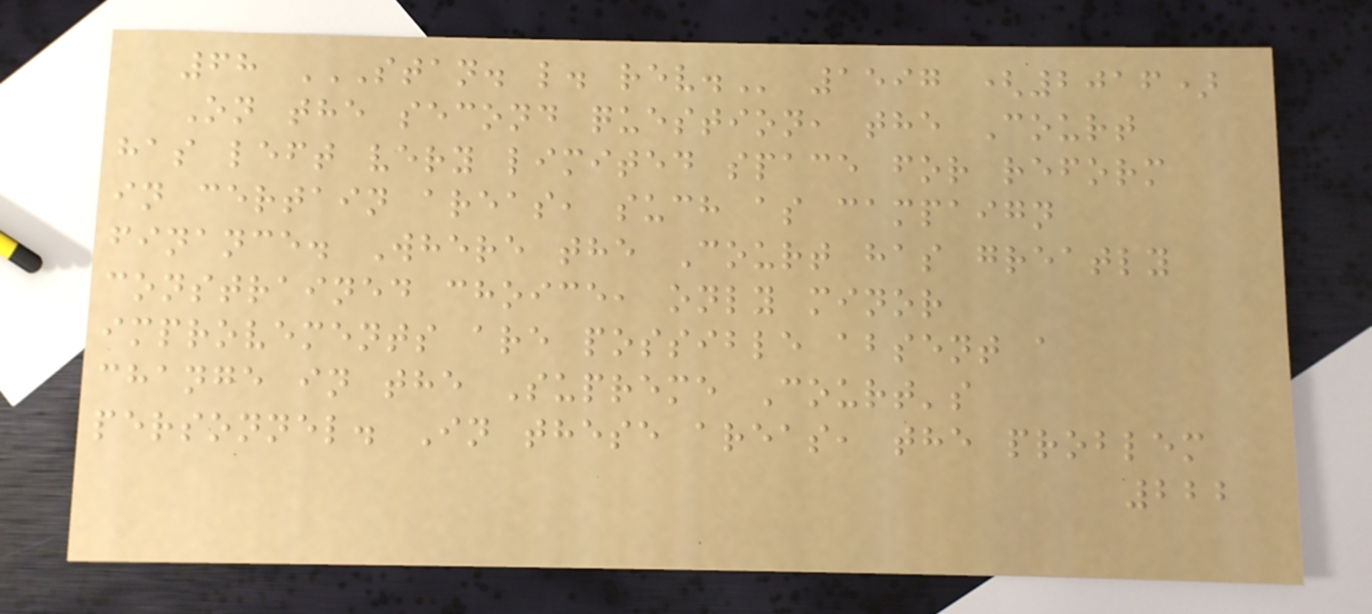68 STAN. L. REV. 1597 (2016)
On the second question, the Court
has left very limited space for reform
in certain areas, such as campaign
finance. Where the Court has greatly
constrained choice, only minor
improvements are possible absent a
change in the Supreme Court's
personnel. In these areas, the problem
222
